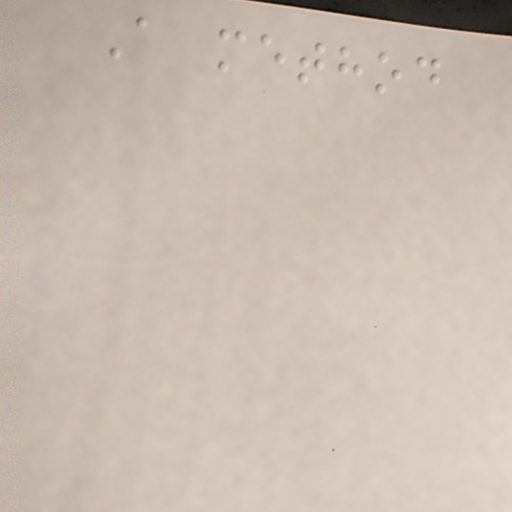A method
